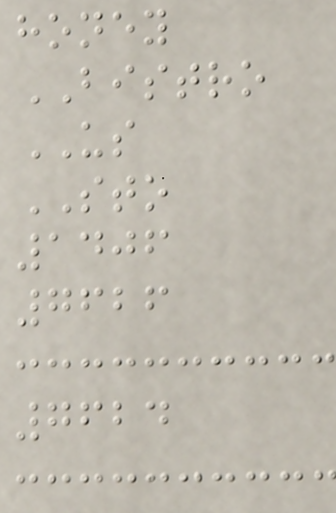honey
BISTRO
US
STO
1406
7626
7624
